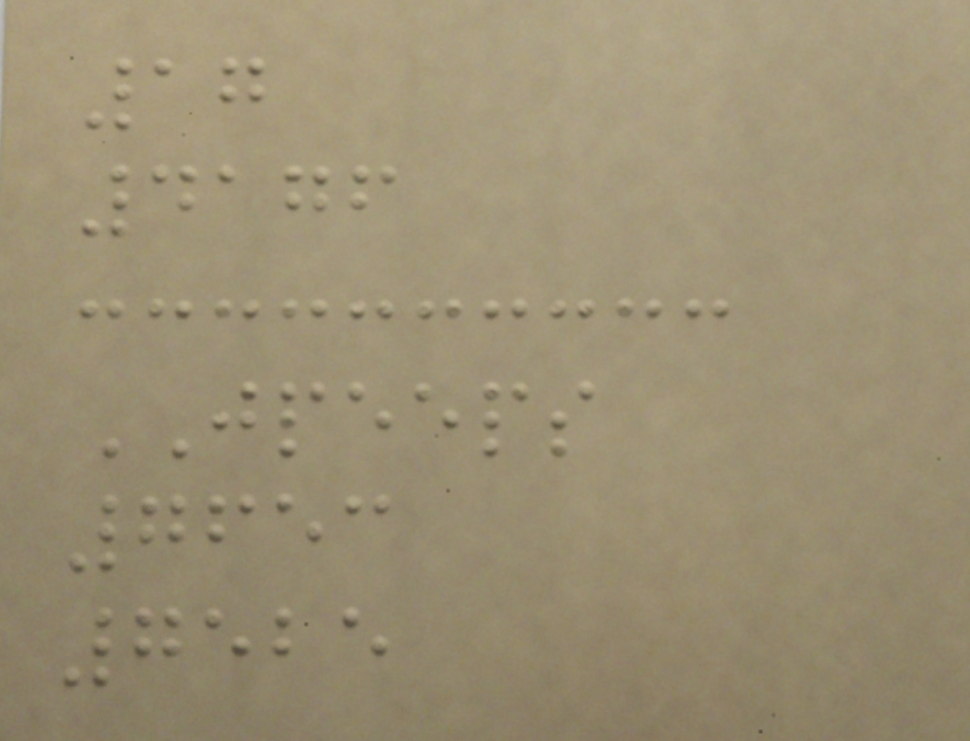17
4176
JPEEPS
7653
7525
